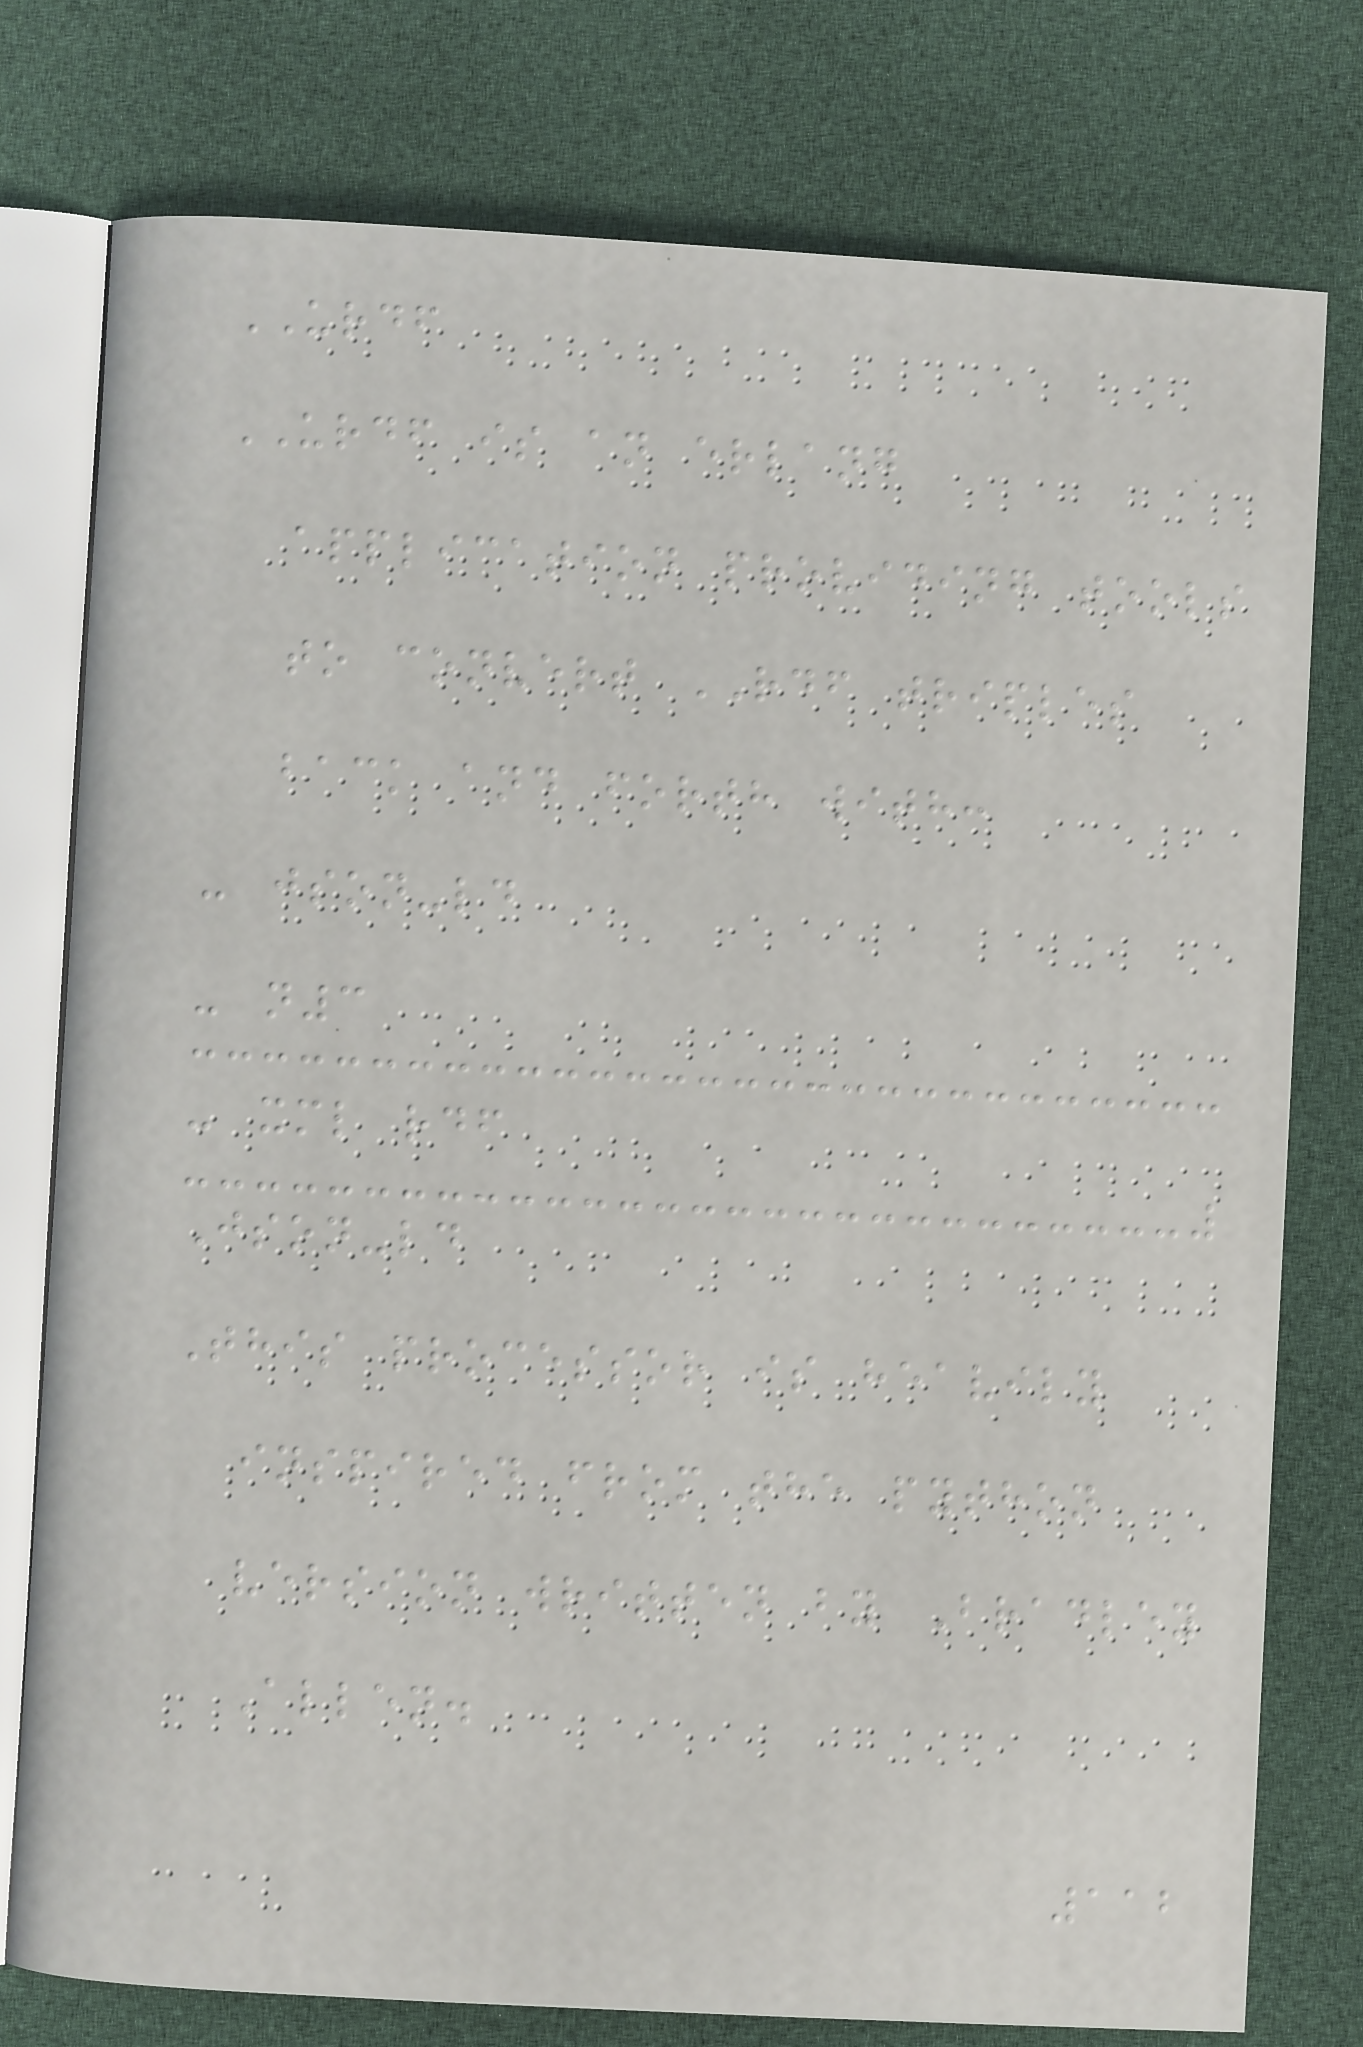URDF
URDF is an erlang
application providing tools
to convert RDF triples
back and forth with:
- json-ld
- n3
- xml rdf
Json-ld
This processor is heavily
inspired from the python
version written by Bradley
Allen.
112
